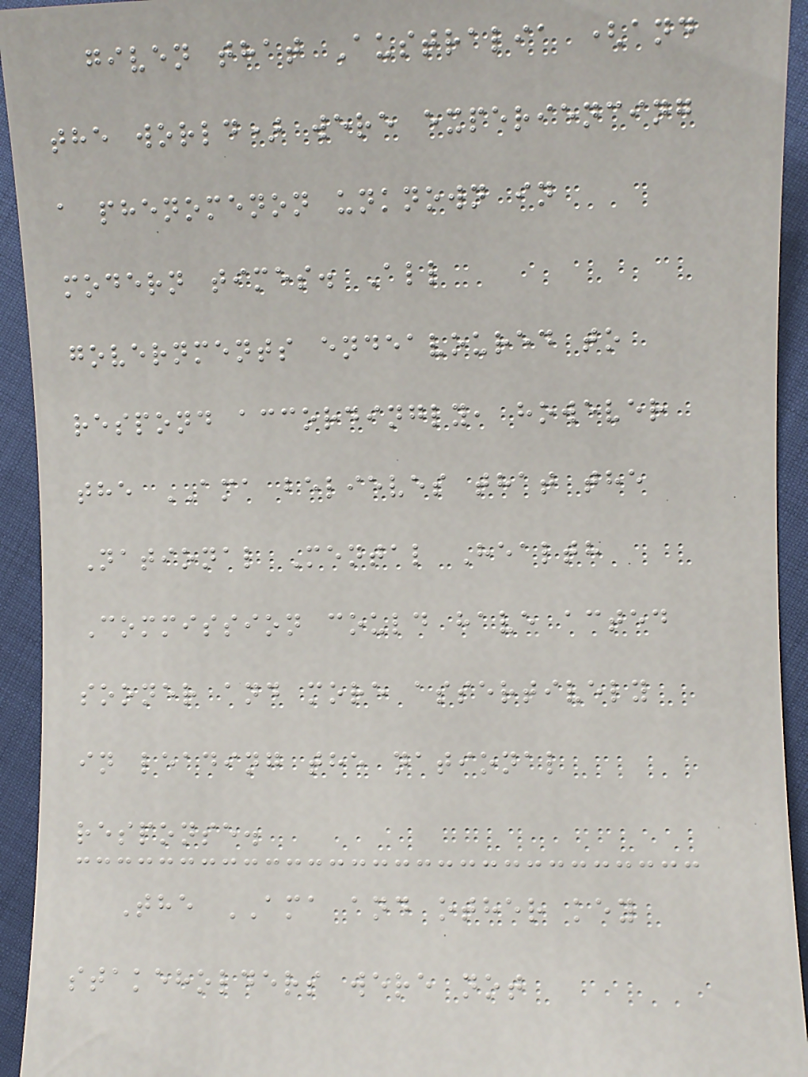given that Australia (and
the world) were experiencing
a phenomenon unknown in
modern times. All
governments endeavoured to
respond accordingly, however
the AMA believes that the
National Mental Health
Commission could have acted
sooner and more assertively
in leading the national
response.
The AMA and other key
stakeholders were not
